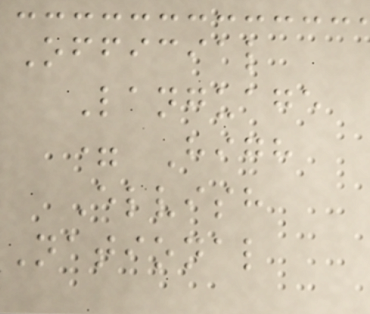Official
Language
= High
Elvish
National
